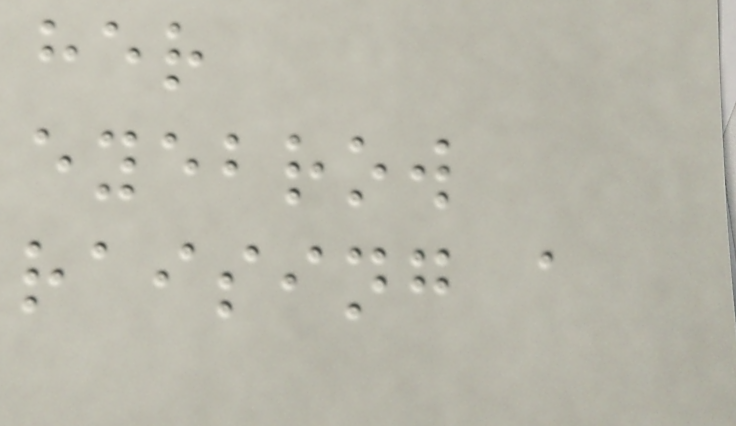her
eyebrow
raising a
